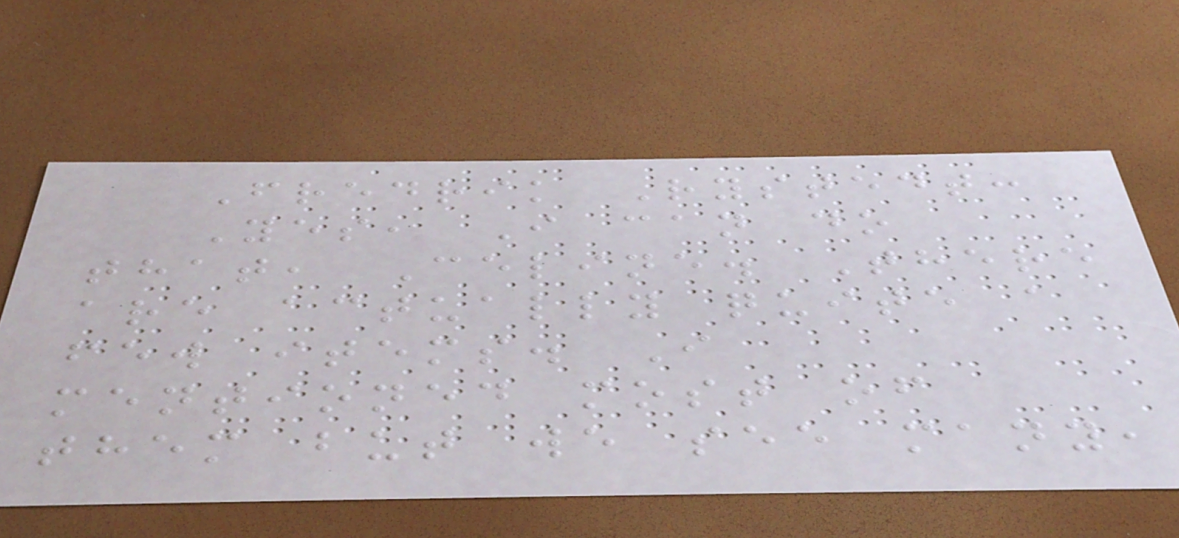Fredrik Rystedt:
Yes, I can do
that, Celine. There
are actually quite a
few items. I
mentioned most of
them but we see many,
